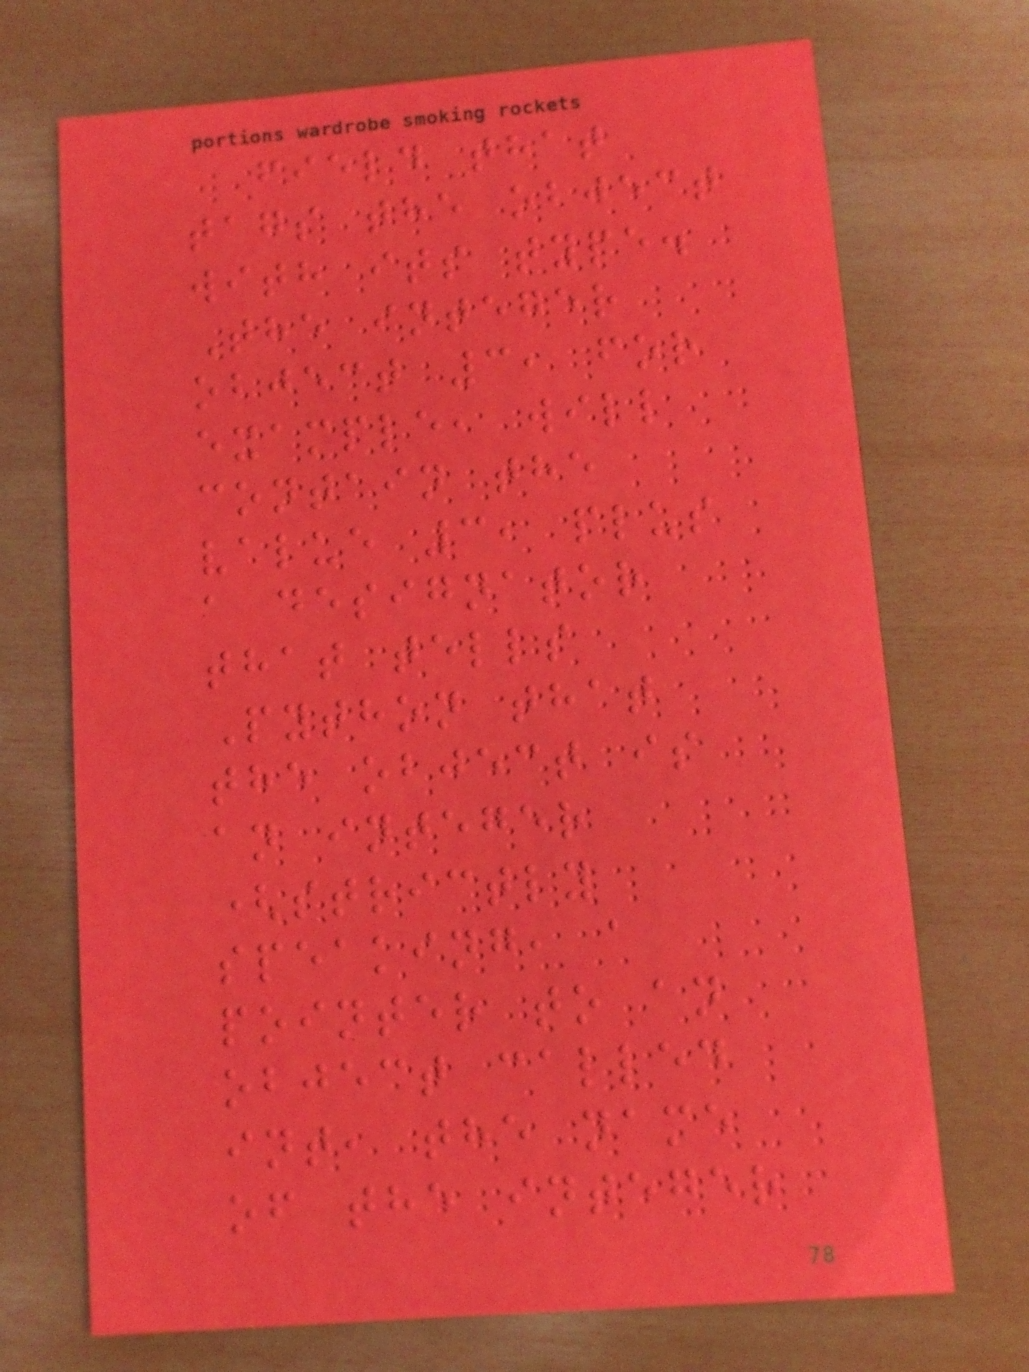field that
tags the object
with its type.
The integer
object 3, for
example, will
contain the
value 3, plus
a designator
that tells
Python that
the object is
an integer
(strictly
speaking, a
pointer to an
object called
int, the name
of the integer
